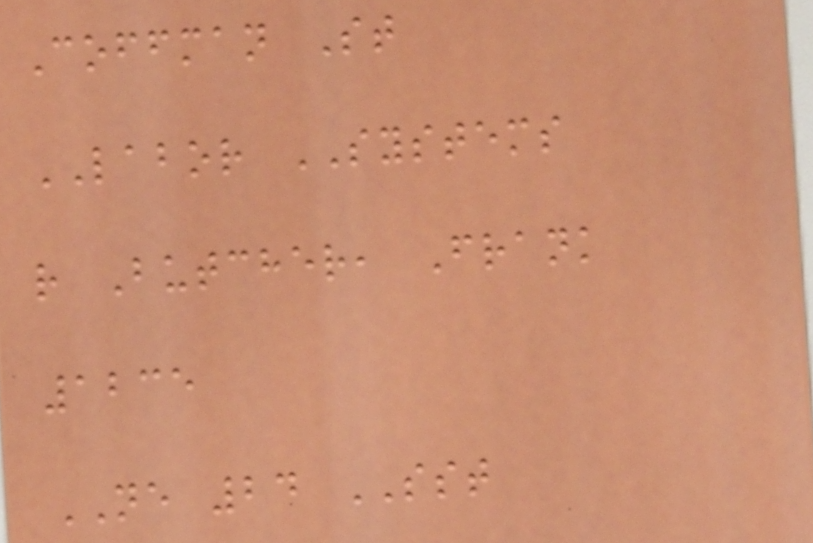Coffman St
LABOR SYSTEMS
r Butcher, Frank
1235
NE 24 SST
